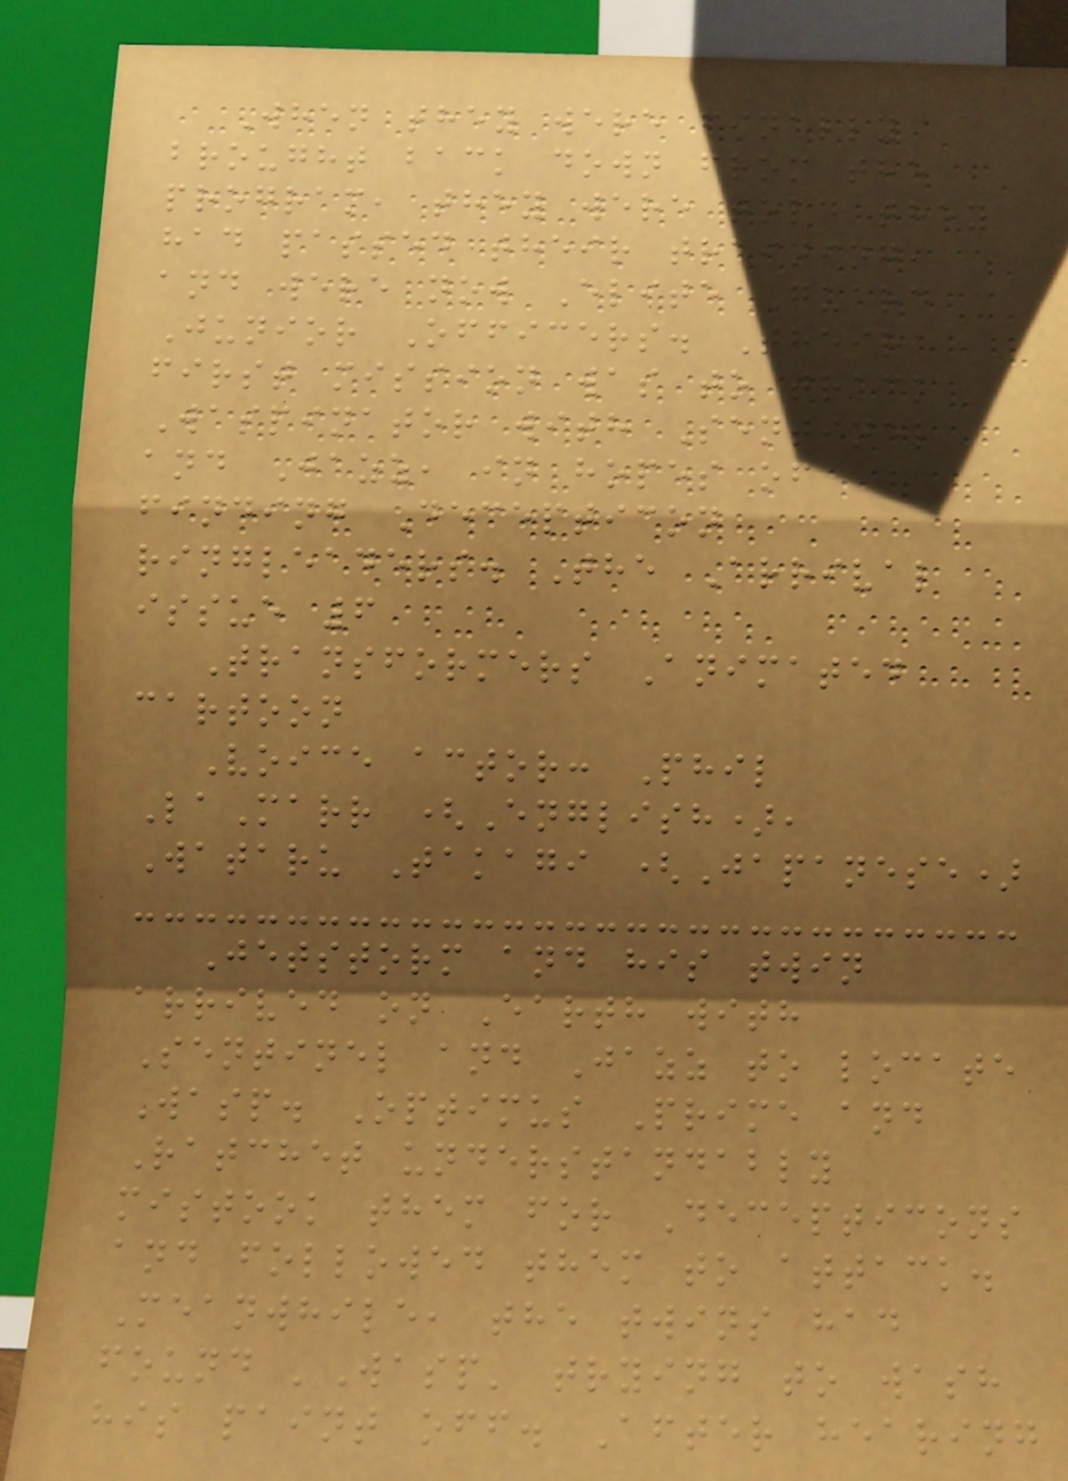When they were finally
brought back down from the
program, they were told they
had passed their training,
and were now Elite Guard
Junior Officers. Their
first mission was to track
Waspinator with Sentinel
and Jazz, in hopes of
finding Decepticon
ringleaders. The Arrival
issue 6
Transformers Animated
cartoon
Voice actor: Phil
LaMarr (English),
Wataru Takagi (Japanese)
Jetstorm and his twin
arrived on Earth with
Sentinel and Jazz to locate
Wasp. Optimus Prime and
Ratchet understandably
mistook them for Decepticons
and followed them to attack.
Meanwhile, the twins had
found 'Wasp' trying to wash
his paint off. After hearing
